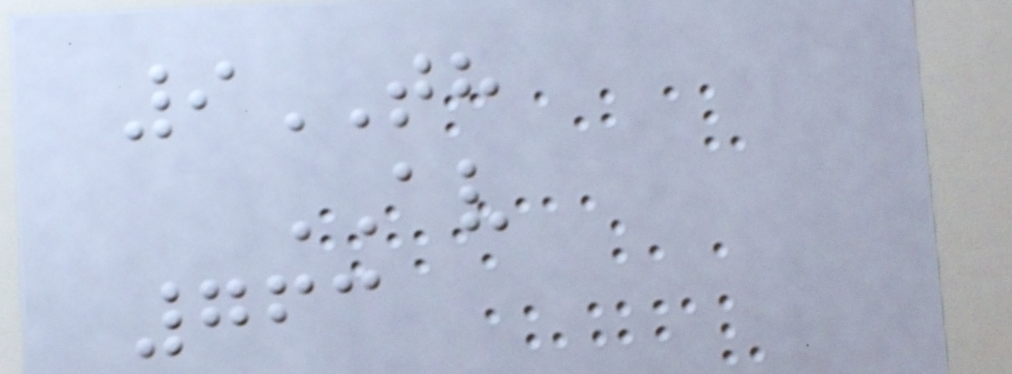9TH
AV
763
